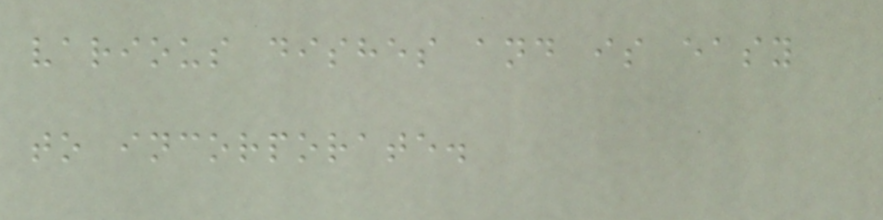various dishes and is easy
to incorporate.
